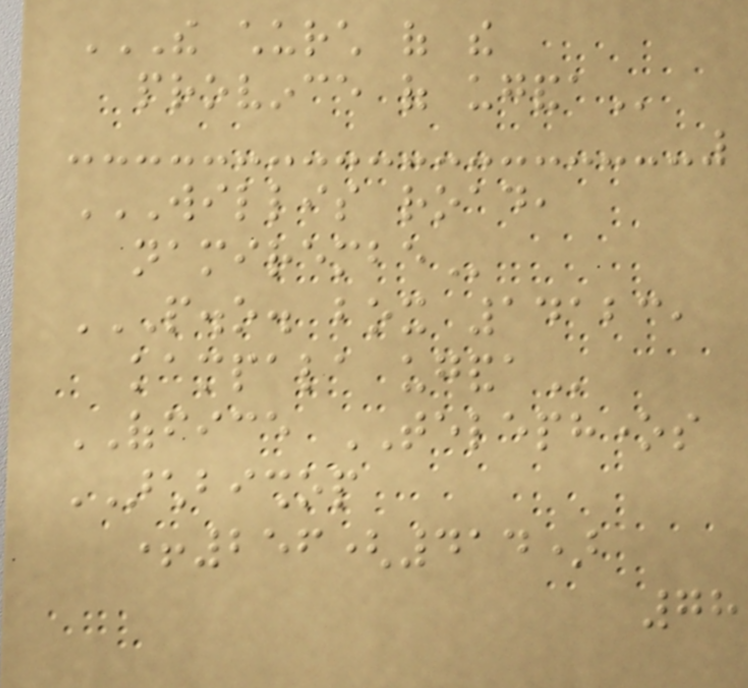THE CHURCH OF THE
PROVINCE OF UGANDA
WILLIS ROAD,
NAMIREMBE
P.O. BOX 14123,
KAMPALA UGANDA
OFFICE TELEPHONES
ARCHBISHOP
+256(414)
78
